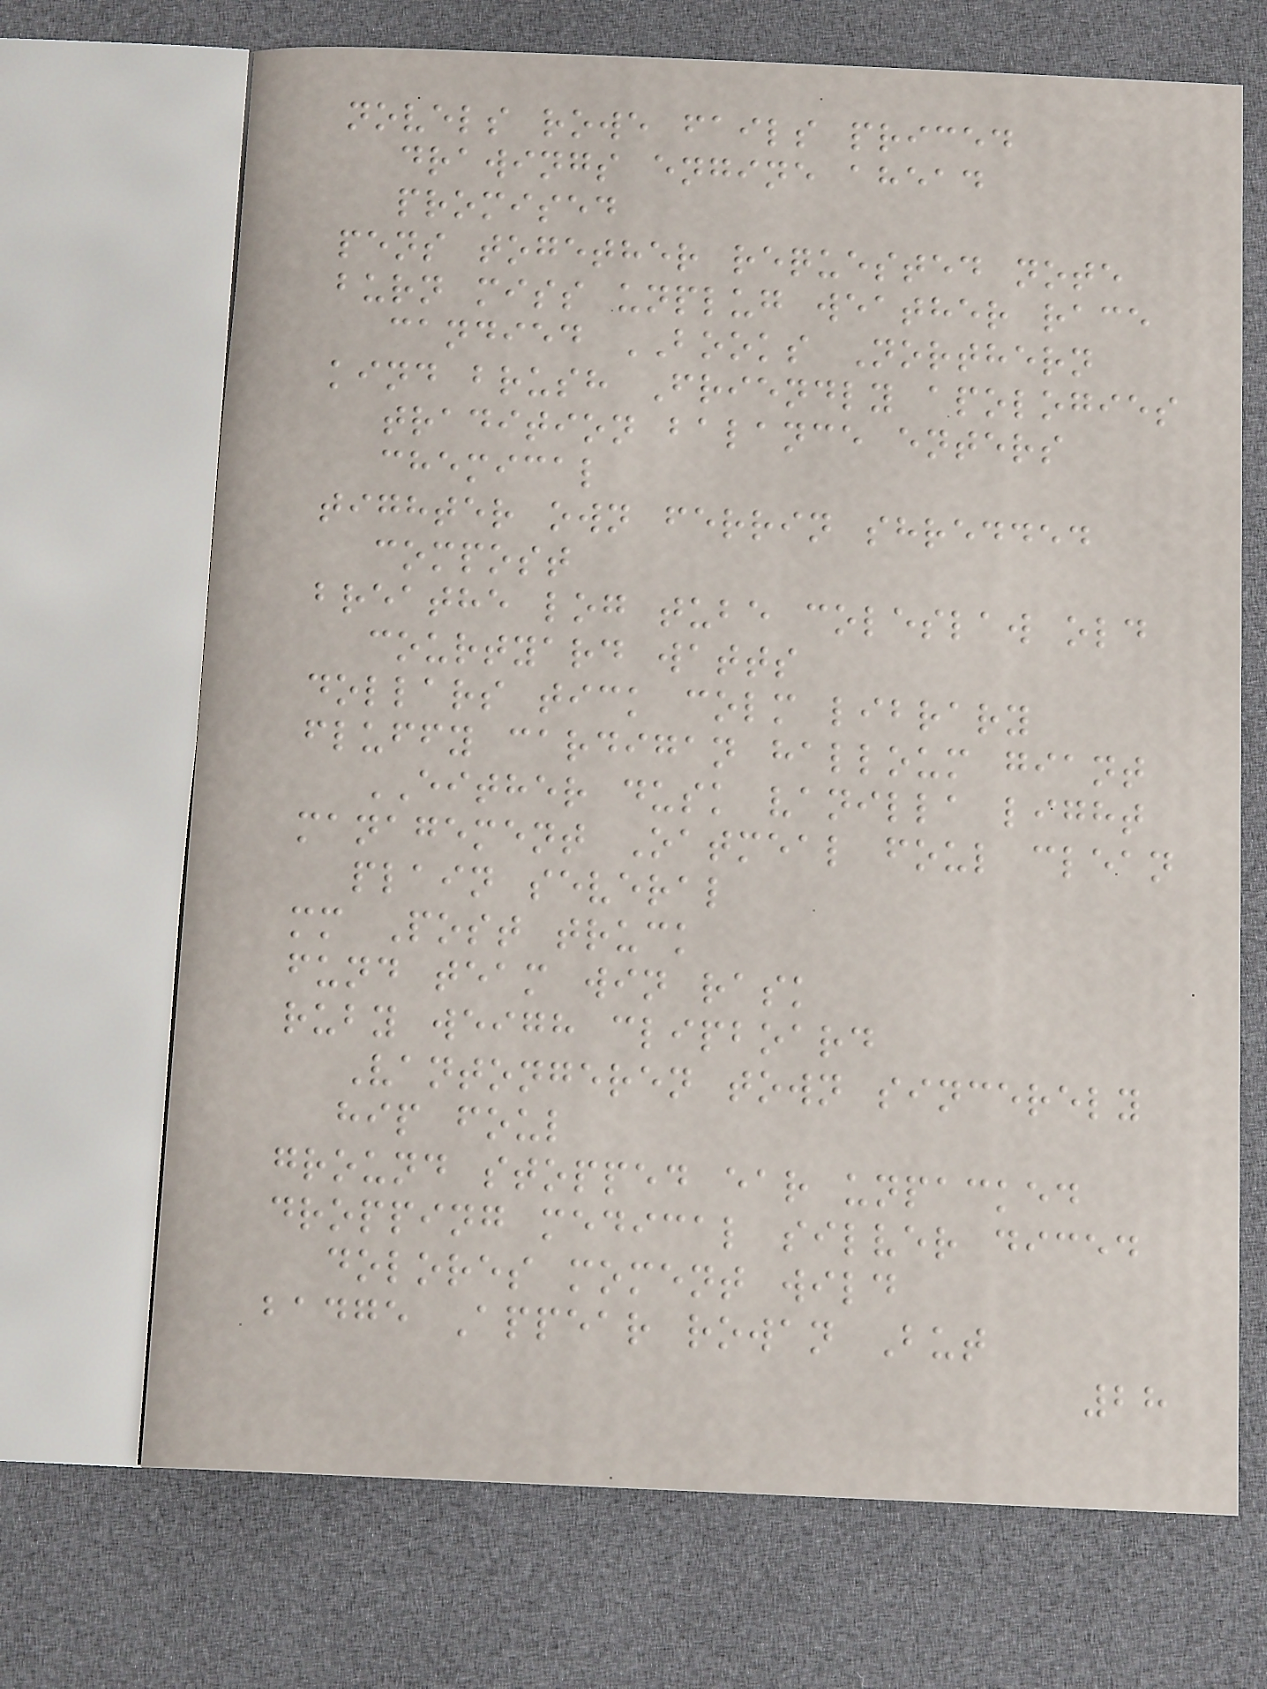novels rowe fails priced
drawings engine ahead
promised
pens together requested note
burn miss unplug weather race
candied BOOKS Northern
kind brush Friendly apologies
tradition balance enters
chemical
tighter own ferrin shredded
compost
breathe log tube coleslaw old
courtyard watts
dollars tick colm library
fluffy cardigan halloum giant
EITHER dusk vanilla light
management Oatmeal foul clean
plain several
mm Post truck
fund team win rask
ruby weigh clipboard
Vantongeren town sincerely
hip foul
ground stopped ear unpacked
dropping medical silver diced
dolores moment wild
badge Appear rowan But
28
